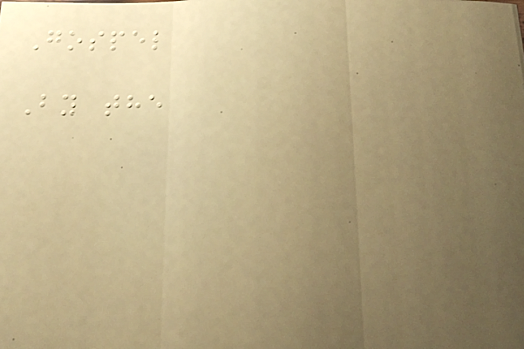Gospel
By the
